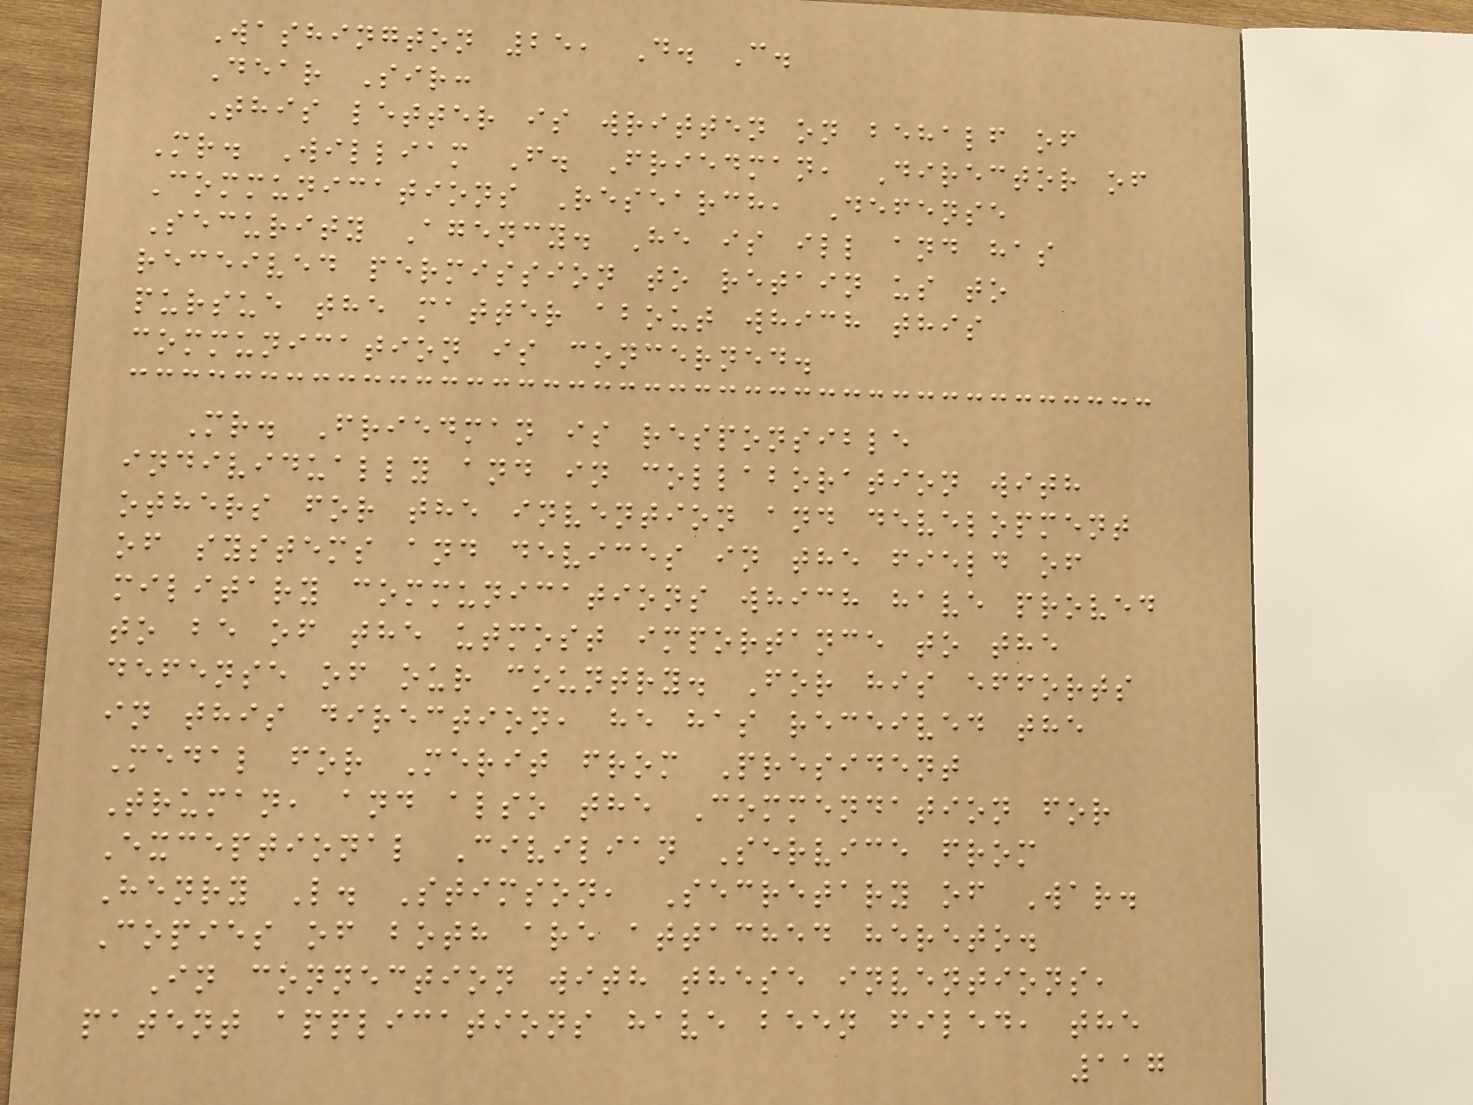Washington 25, D. C.
Dear Sir:
This letter is written on behalf of
Mr. William F. Friedman, Director of
Communications Research, Defense
Security Agency. He is ill and has
received permission to retain us to
pursue the matter about which this
communication is concerned.
Mr. Friedman is responsible
individually and in collaboration with
others for the invention and development
of systems and devices in the field of
military communications which have proved
to be of the utmost importance to the
defense of our country. For his efforts
in this direction, he has received the
Medal for Merit from President
Truman, and also the Commendation for
Exceptional Civilian Service from
Henry L. Stimson, Secretary of War.
Copies of both are attached hereto.
In connection with these inventions,
patent applications have been filed, the
117
